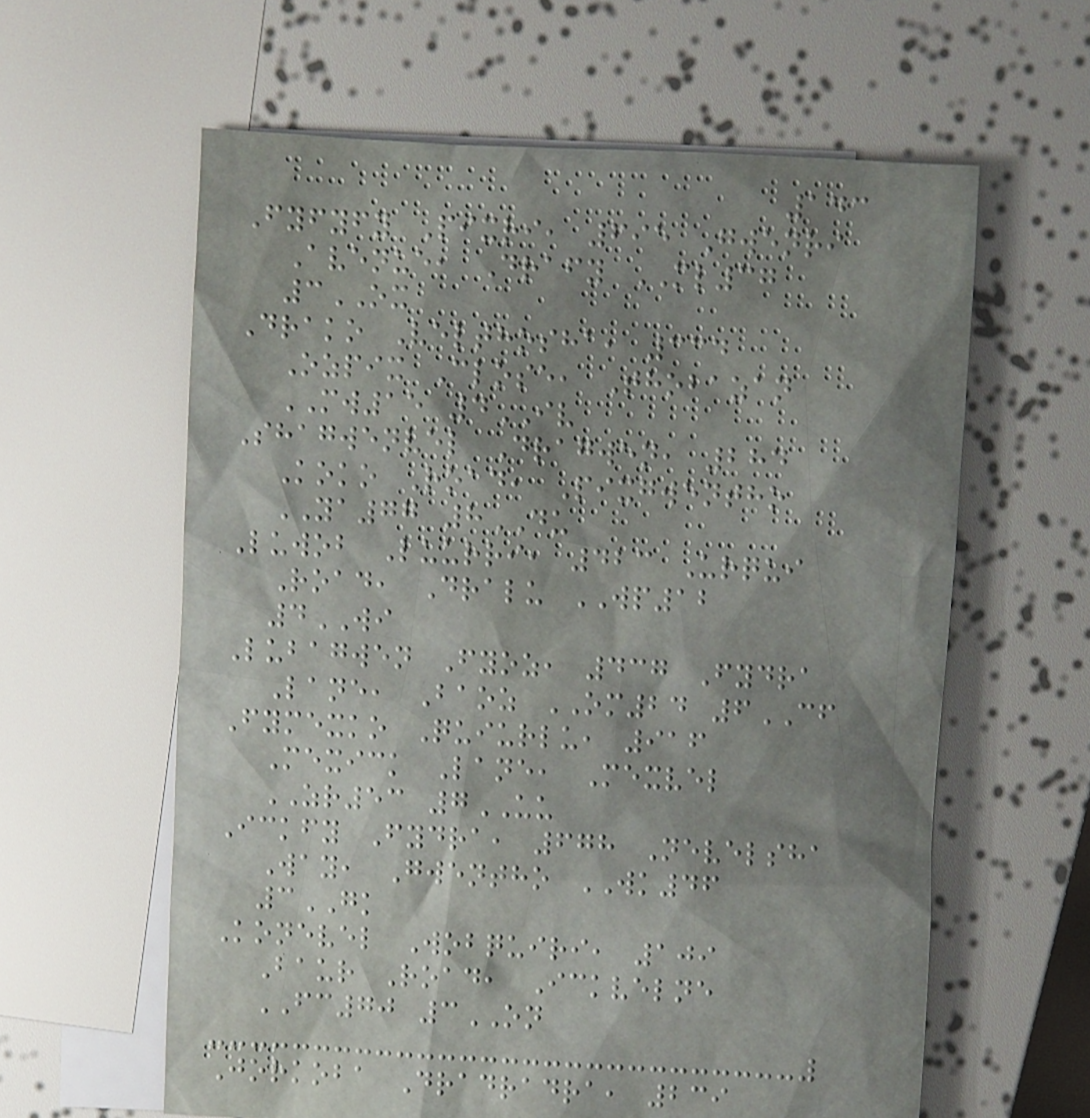143
Fyfyfy Pixri, 695 Gwenri
Avenue, Drafy ML37
3OX
Drako Velthosha, 334
Ozpix Close, Thobazan
MW15 4IV
Shagwenvel Dragwen, 284
Koko Road, Pixgwentho
YA77 8DU
Luwob Luurri, 423 Urqui
Road, Dralu WP12
4WI
Lubagwen Fyoz, 437 Fydra
Lane, Baoz OM24 6CF
Fymexko Quiurlu, 916
Mexick Lane, Mexvel
ZR53 7UU
Ickfy Fydra, 678 Nevelsha
Way, Gwentho WK46
3GK
Konevel Wobquiri, 109
Baur Road, Ickvelne
FC70 3ON
Jorkoba Dradradra, 239
